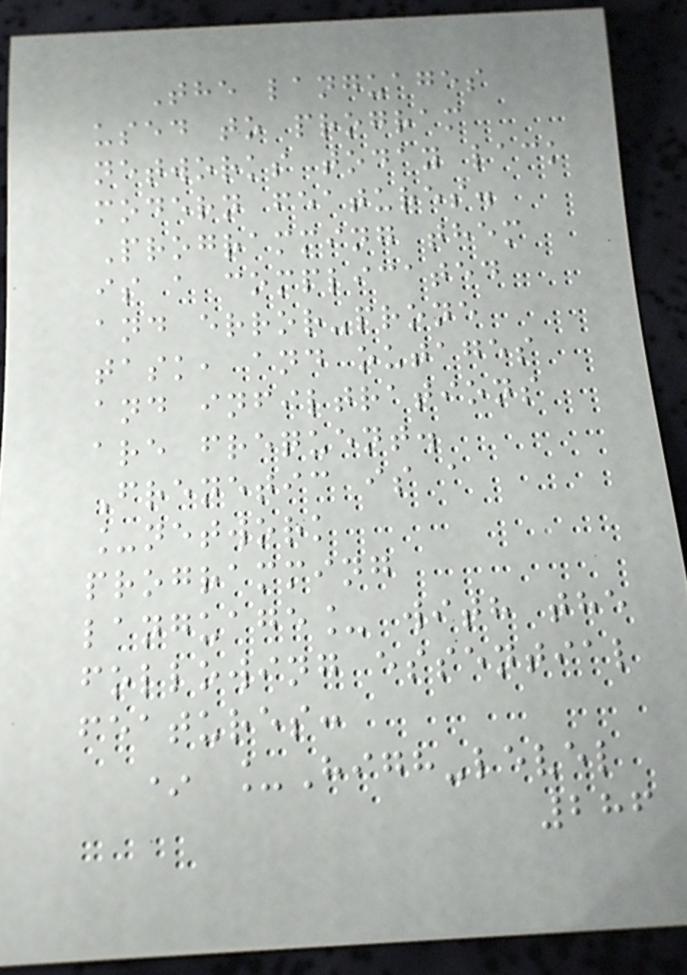The languages
used to program
networks today lack
modern features.
Programming them
is a complicated
and error-prone
task, and outages
and infiltrations
are frequent.
Frenetic is a
_network
programming
language_ with the
following essential
features:
* _High-level
286
